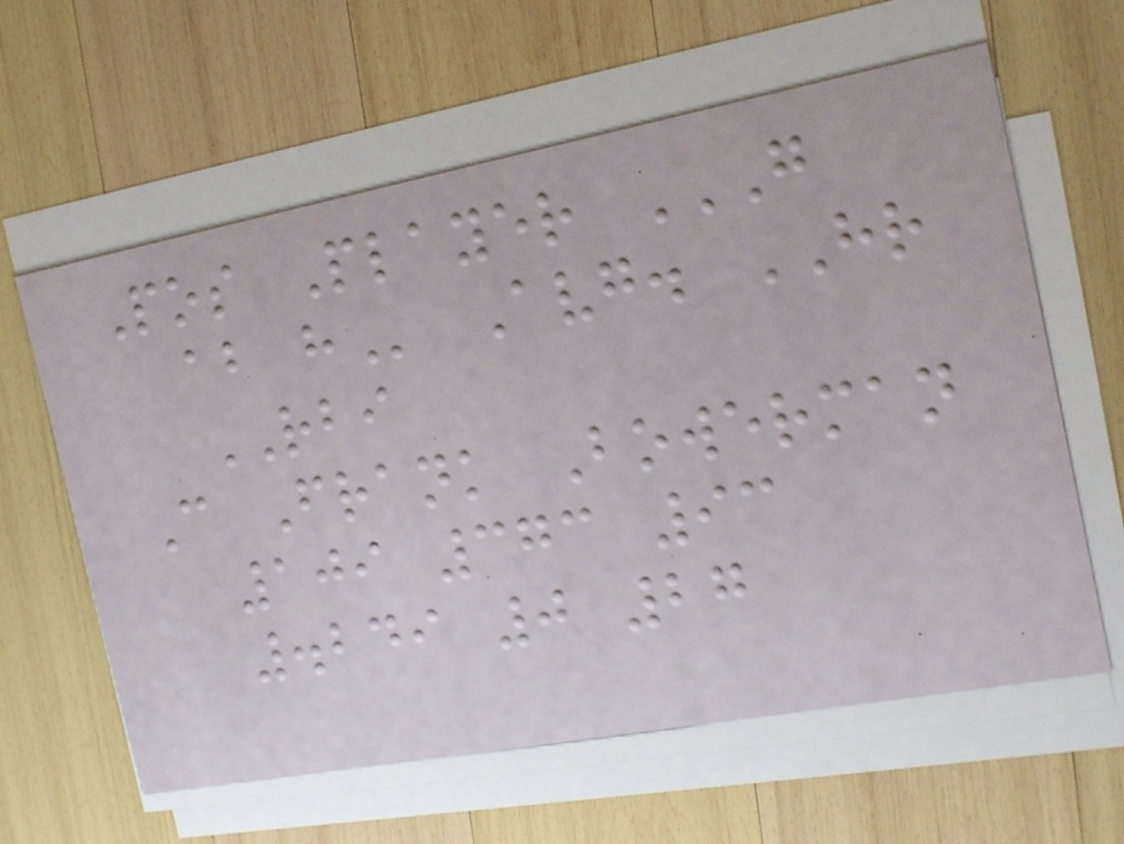Pos Player G
AB H Avg. HR
RBI
C Frank Bowerman
109 373 93
.249 0 27
